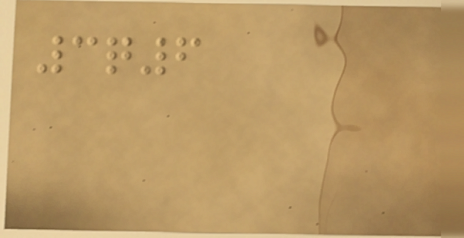3q6
